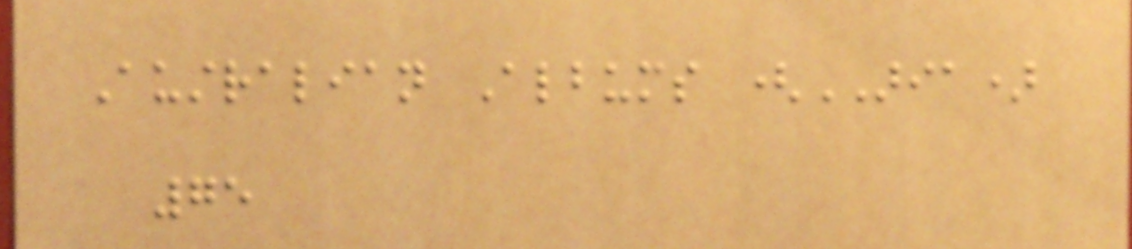Australian Albums (ARIA)
75
